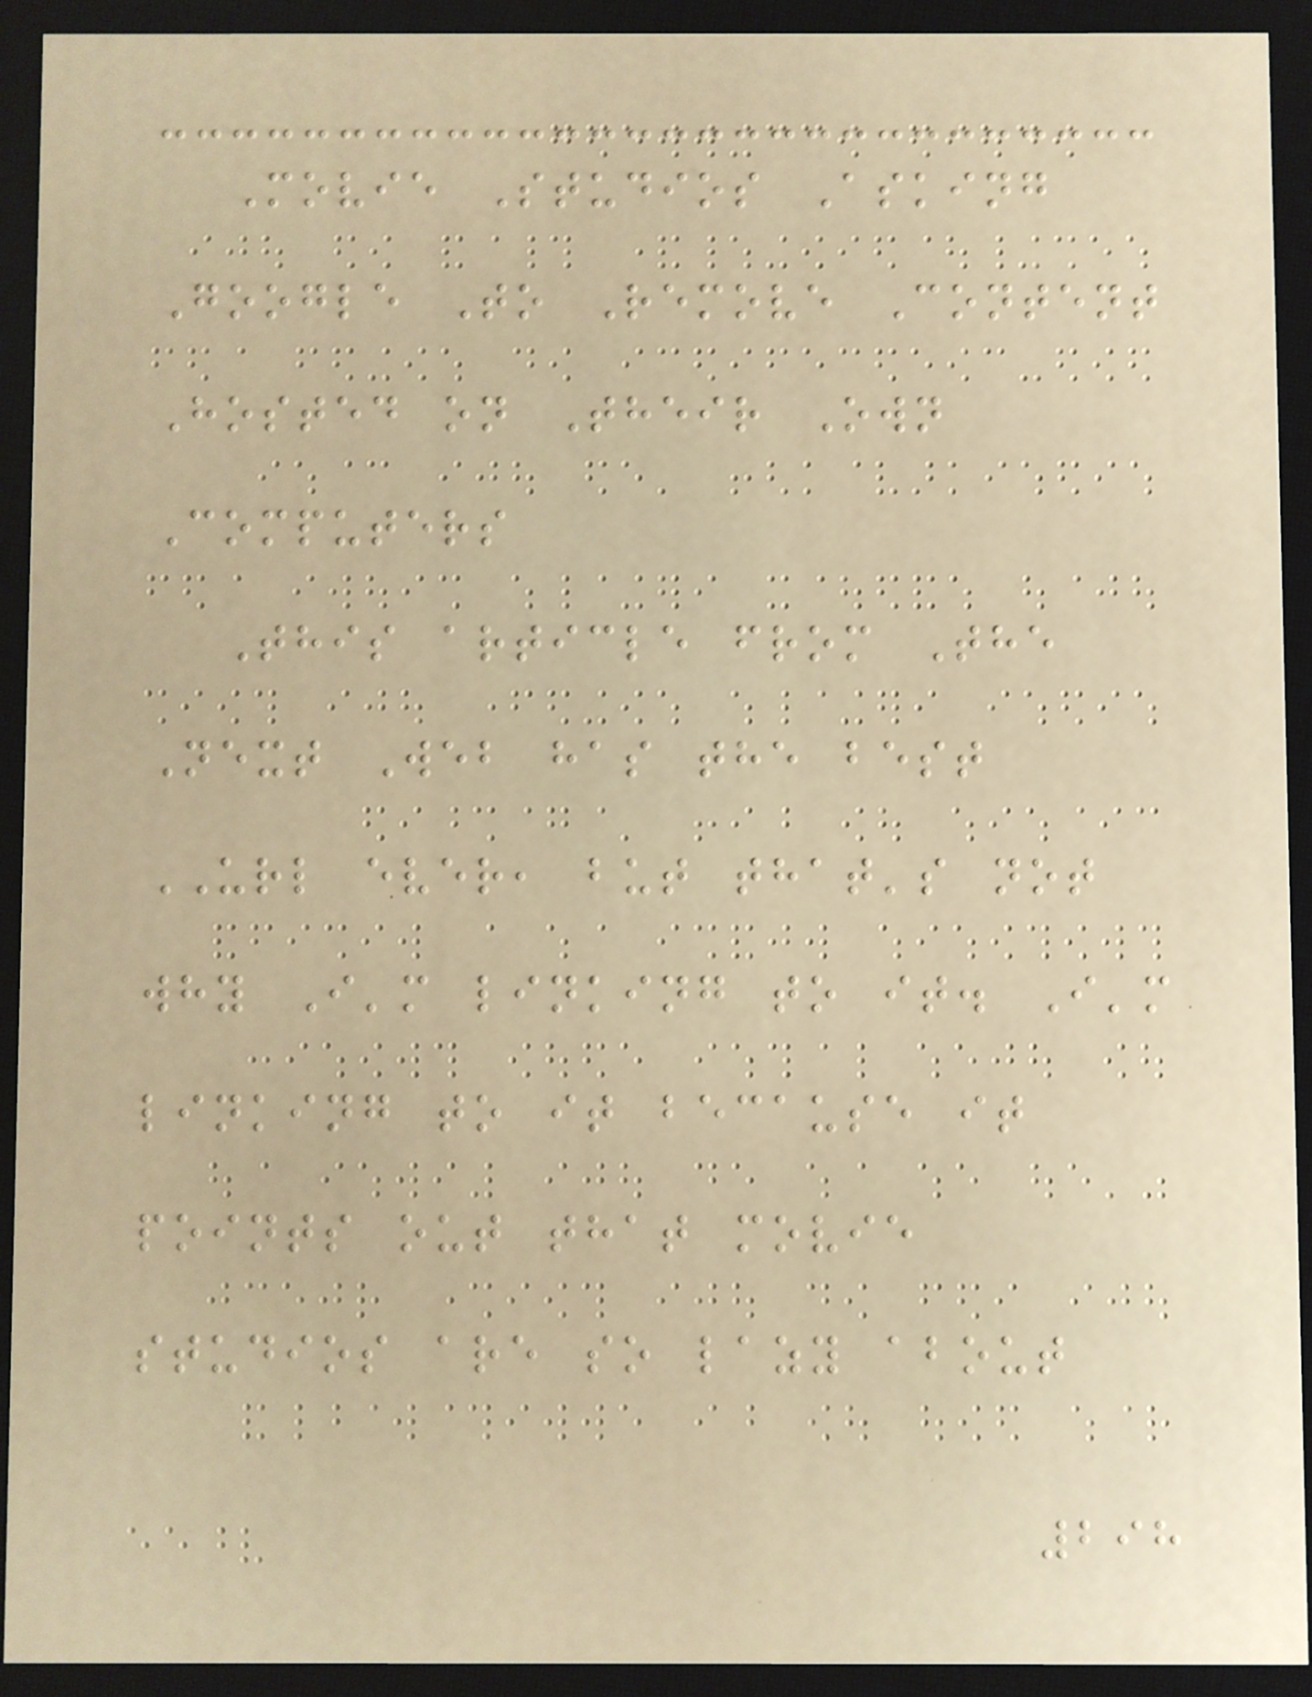Movie Studios Asking
Google To Remove Content
Hosted on Their Own
Computers
This article from The
Next Web has the best
URL ever, but that's not
why I'm linking to it. I'm
linking to it because it
points out that movie
studios are so lazy about
298
